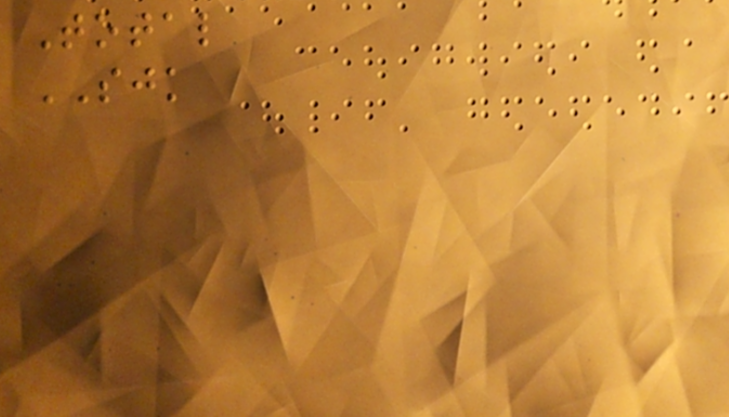Total
SJK
